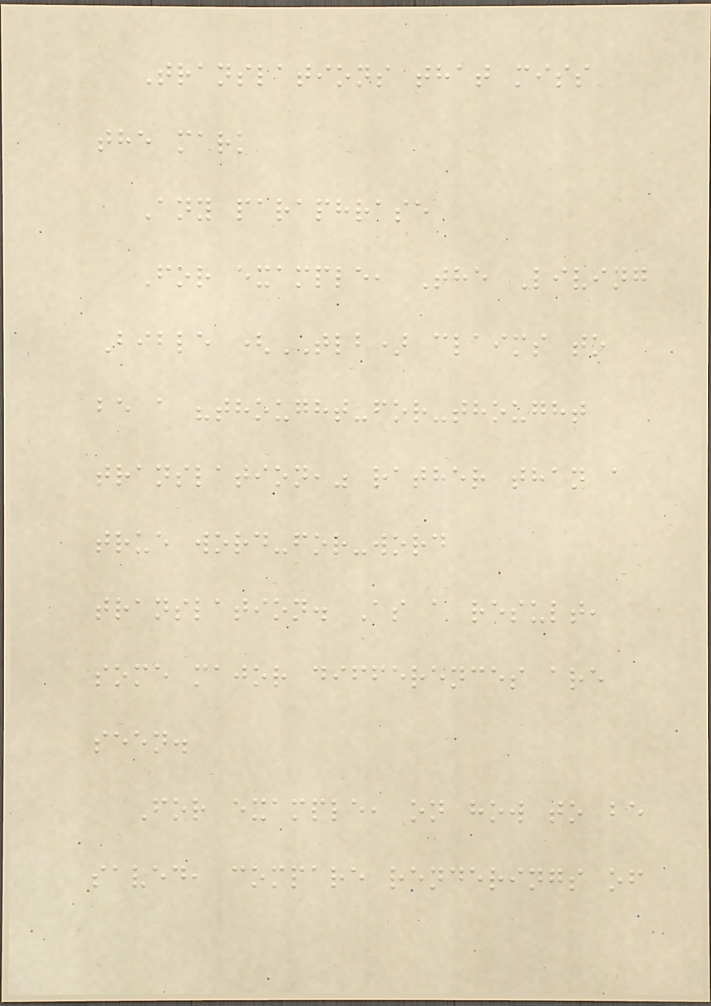Translations that miss
the mark
Any paraphrase
For example, The Living
Bible (TLB) claims to
be a "thought-for-thought
translation," rather than a
true word-for-word
translation. As a result,
some major differences are
seen.
For example, on how to be
saved, compare renderings of
